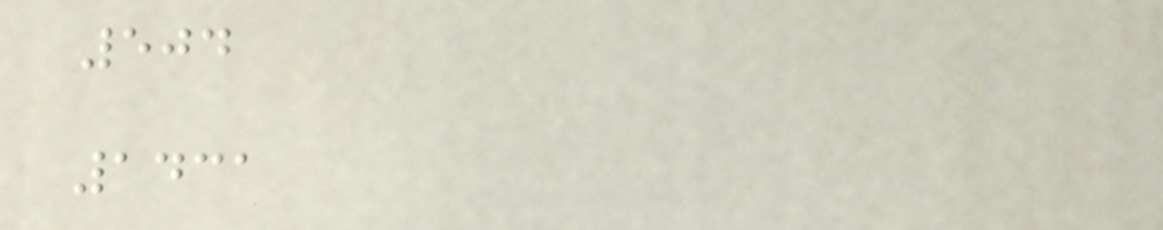504
1431
